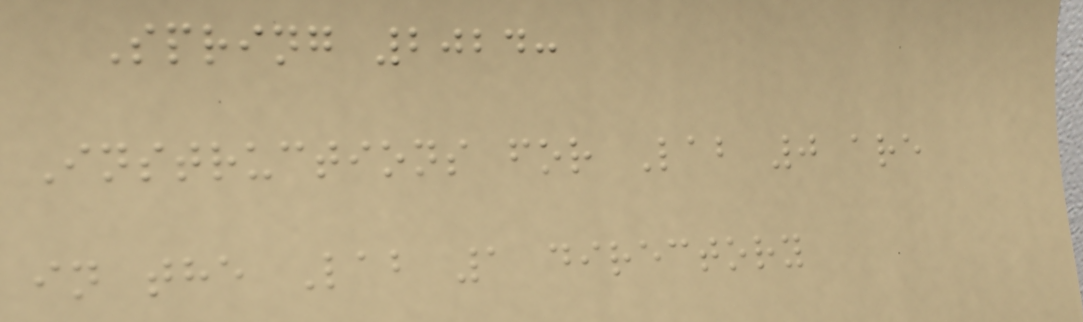Spring 2024:
Instructions for Lab 0 are
in the Lab 1 directory
